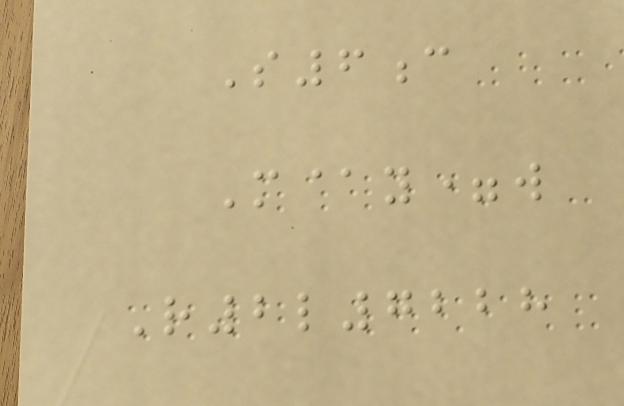S6c
M@y=w
R2l7228
